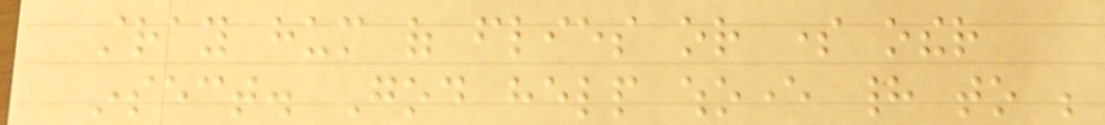stray hum of flies or some other
insect. God help whoever had to be
